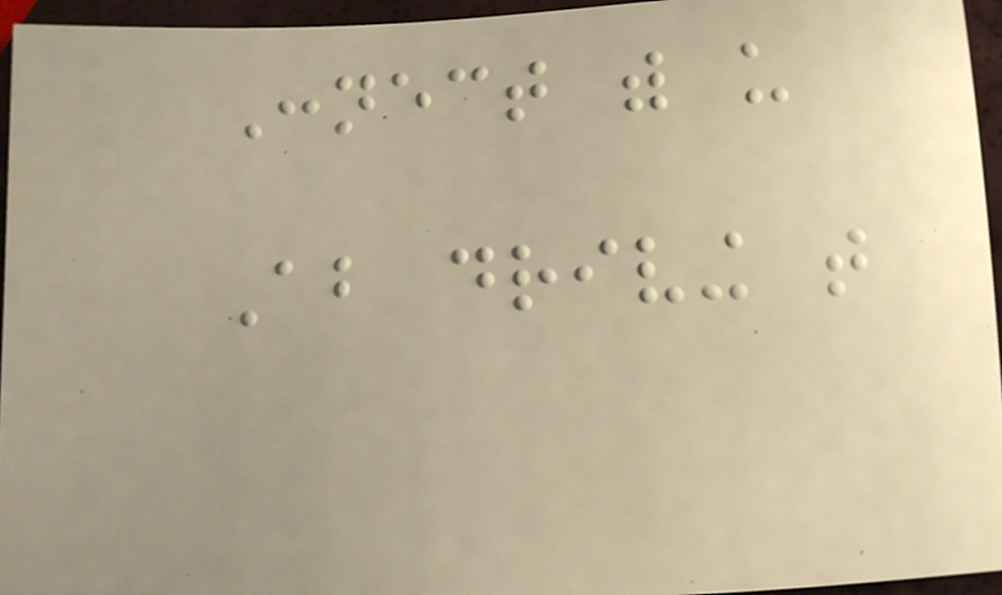Connect with us
About driving that
